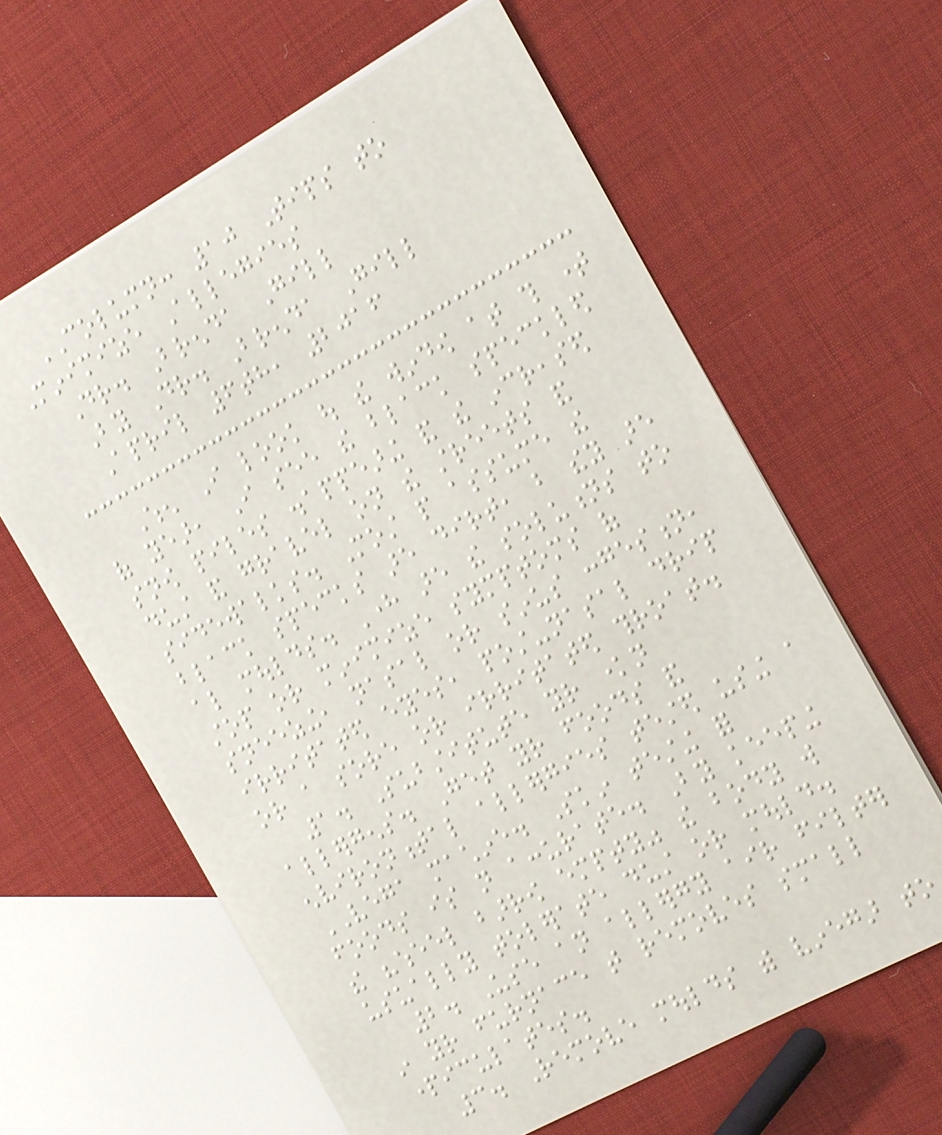COLUMN: 10 Tips to
Minimize Allegies
Dr. Brenda Gill
By Dr. Brenda Gill
April 6th, 2016
When I look out the window at this time
of year, I see the black speckled
snow piles disappearing and the increased
dust and gravel on the streets and
sidewalks. Most people assume the
black specks are dirt, but they are
also moulds. Here are the solutions to
stop or minimize symptoms of
sneezing, nasal or sinus congestion,
irritated eyes, post-nasal drip
or a sore or irritated throat.
1. Substitute your known
allergens. Get your foods and
environmental allergies tested using a
VEGA machine. Skin testing for
foods is not accurate. By keeping
the "wheel barrow empty" the body will
usually tolerate dust or mould.
2. Use an allergy air filter
in your furnace that removes small
particulates.
3. Remove moulds with vinegar to
